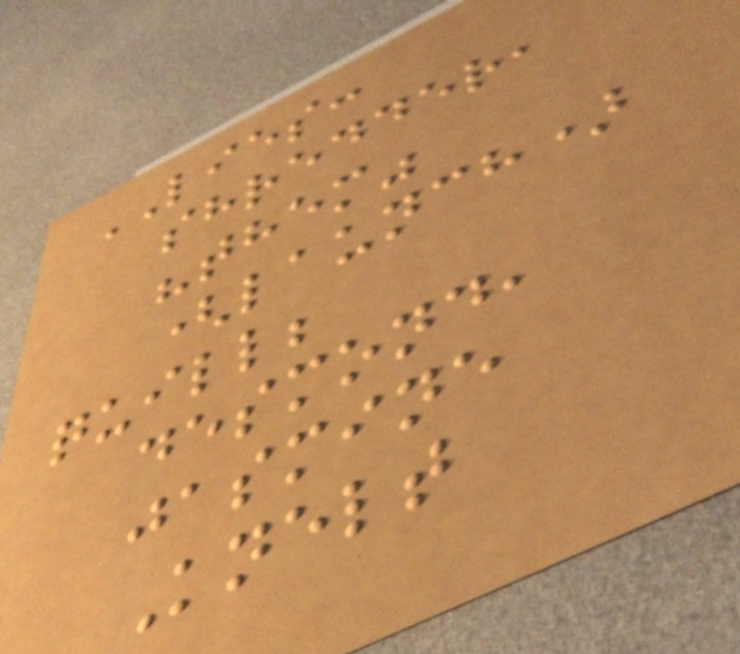LIES:
shredder,
"them"
(launch)
quill;
desmond,
jasmine
Knelt
